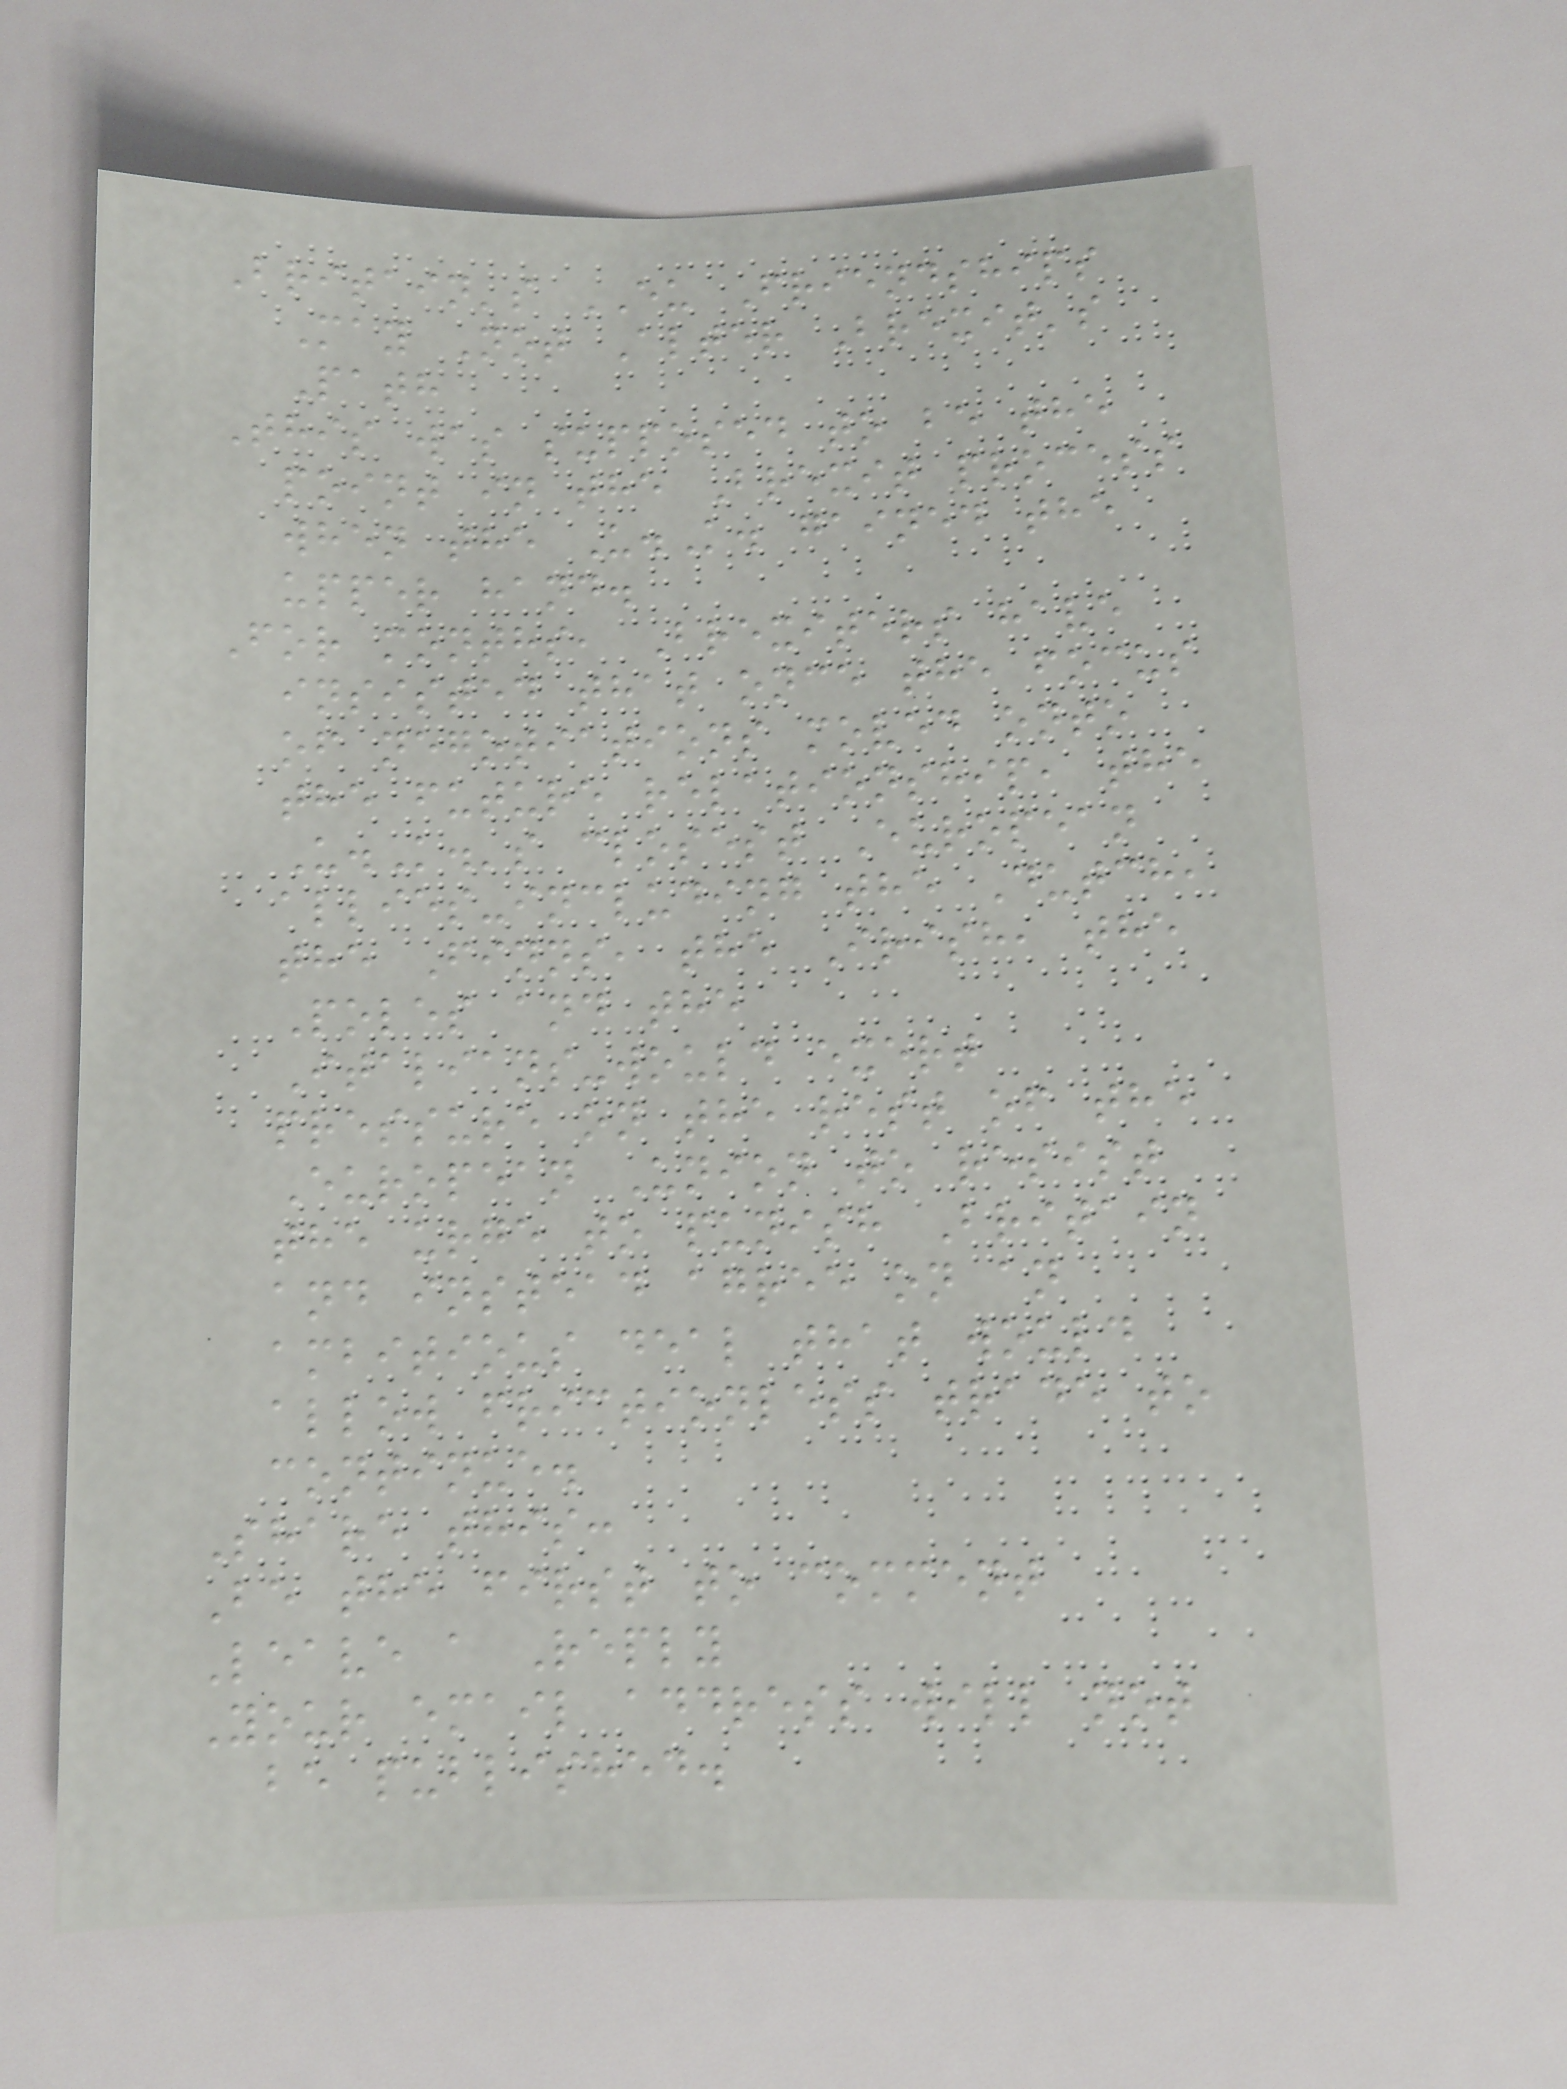Britain's EU Friendships
May Not Alter Brexit's
Path
This was supposed to be the
point in the Brexit process
when the U.K. gained the
upper hand.
For months, Brexiters have
insisted that once the focus
of negotiations moved onto
the future relationship, the
U.K.'s closest European
allies-including the Dutch,
the Finns, the Irish, the
Poles and the
Italians-would exert
pressure on the rest of the
European Union to resist
the urge to punish Britain
and instead agree on an
ambitious deal that would
allow frictionless trade to
continue.
Share this:
Be the first to comment
Leave a Reply
Your email address will not
be published.
